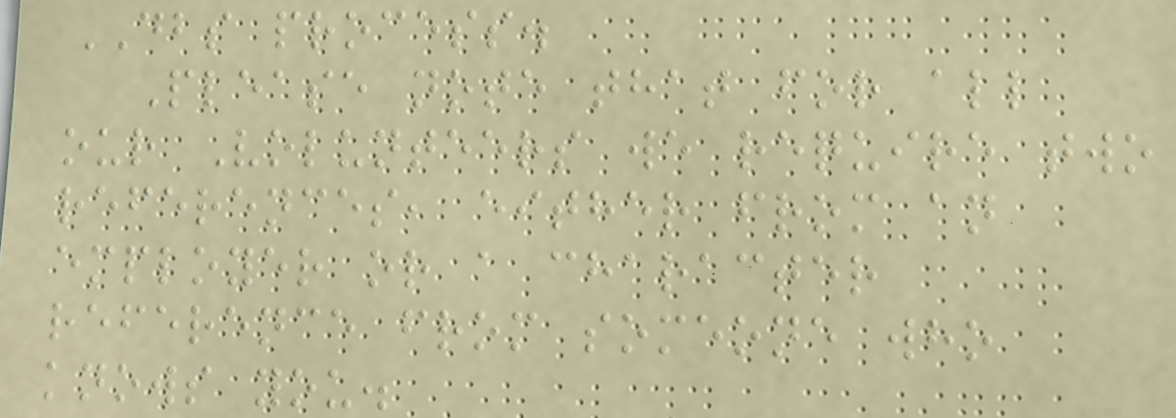DBS process.
Please note that for all
our Volunteers we require two
references, either from an
employer or a character
reference from someone who
knows you.
